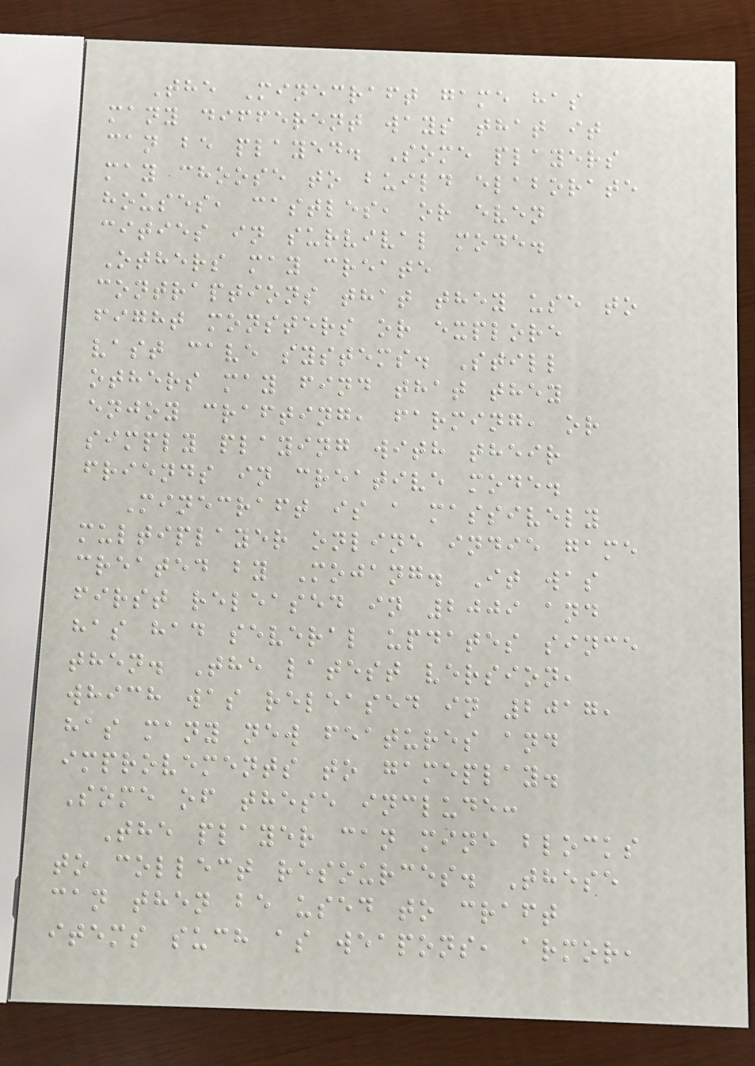The Minecraft game has
many different ways that it
can be played. Some players
may choose to build elaborate
houses, castles, or even
cities in survival mode.
Others may create
contraptions that they use to
fight monsters or explore
vast cave systems. Still
others may find that they
enjoy crafting, farming, or
simply playing with their
friends in creative mode.
Minecraft is a massively
multiplayer online indie game
created by Mojang. It was
first released in 2009 and
has had several updates since
then. The latest version,
which was released in 2017,
has many new features and
improvements to gameplay.
Some of these include:
The player can mine blocks
to collect resources. These
can then be used to craft
items such as weapons, armor,
